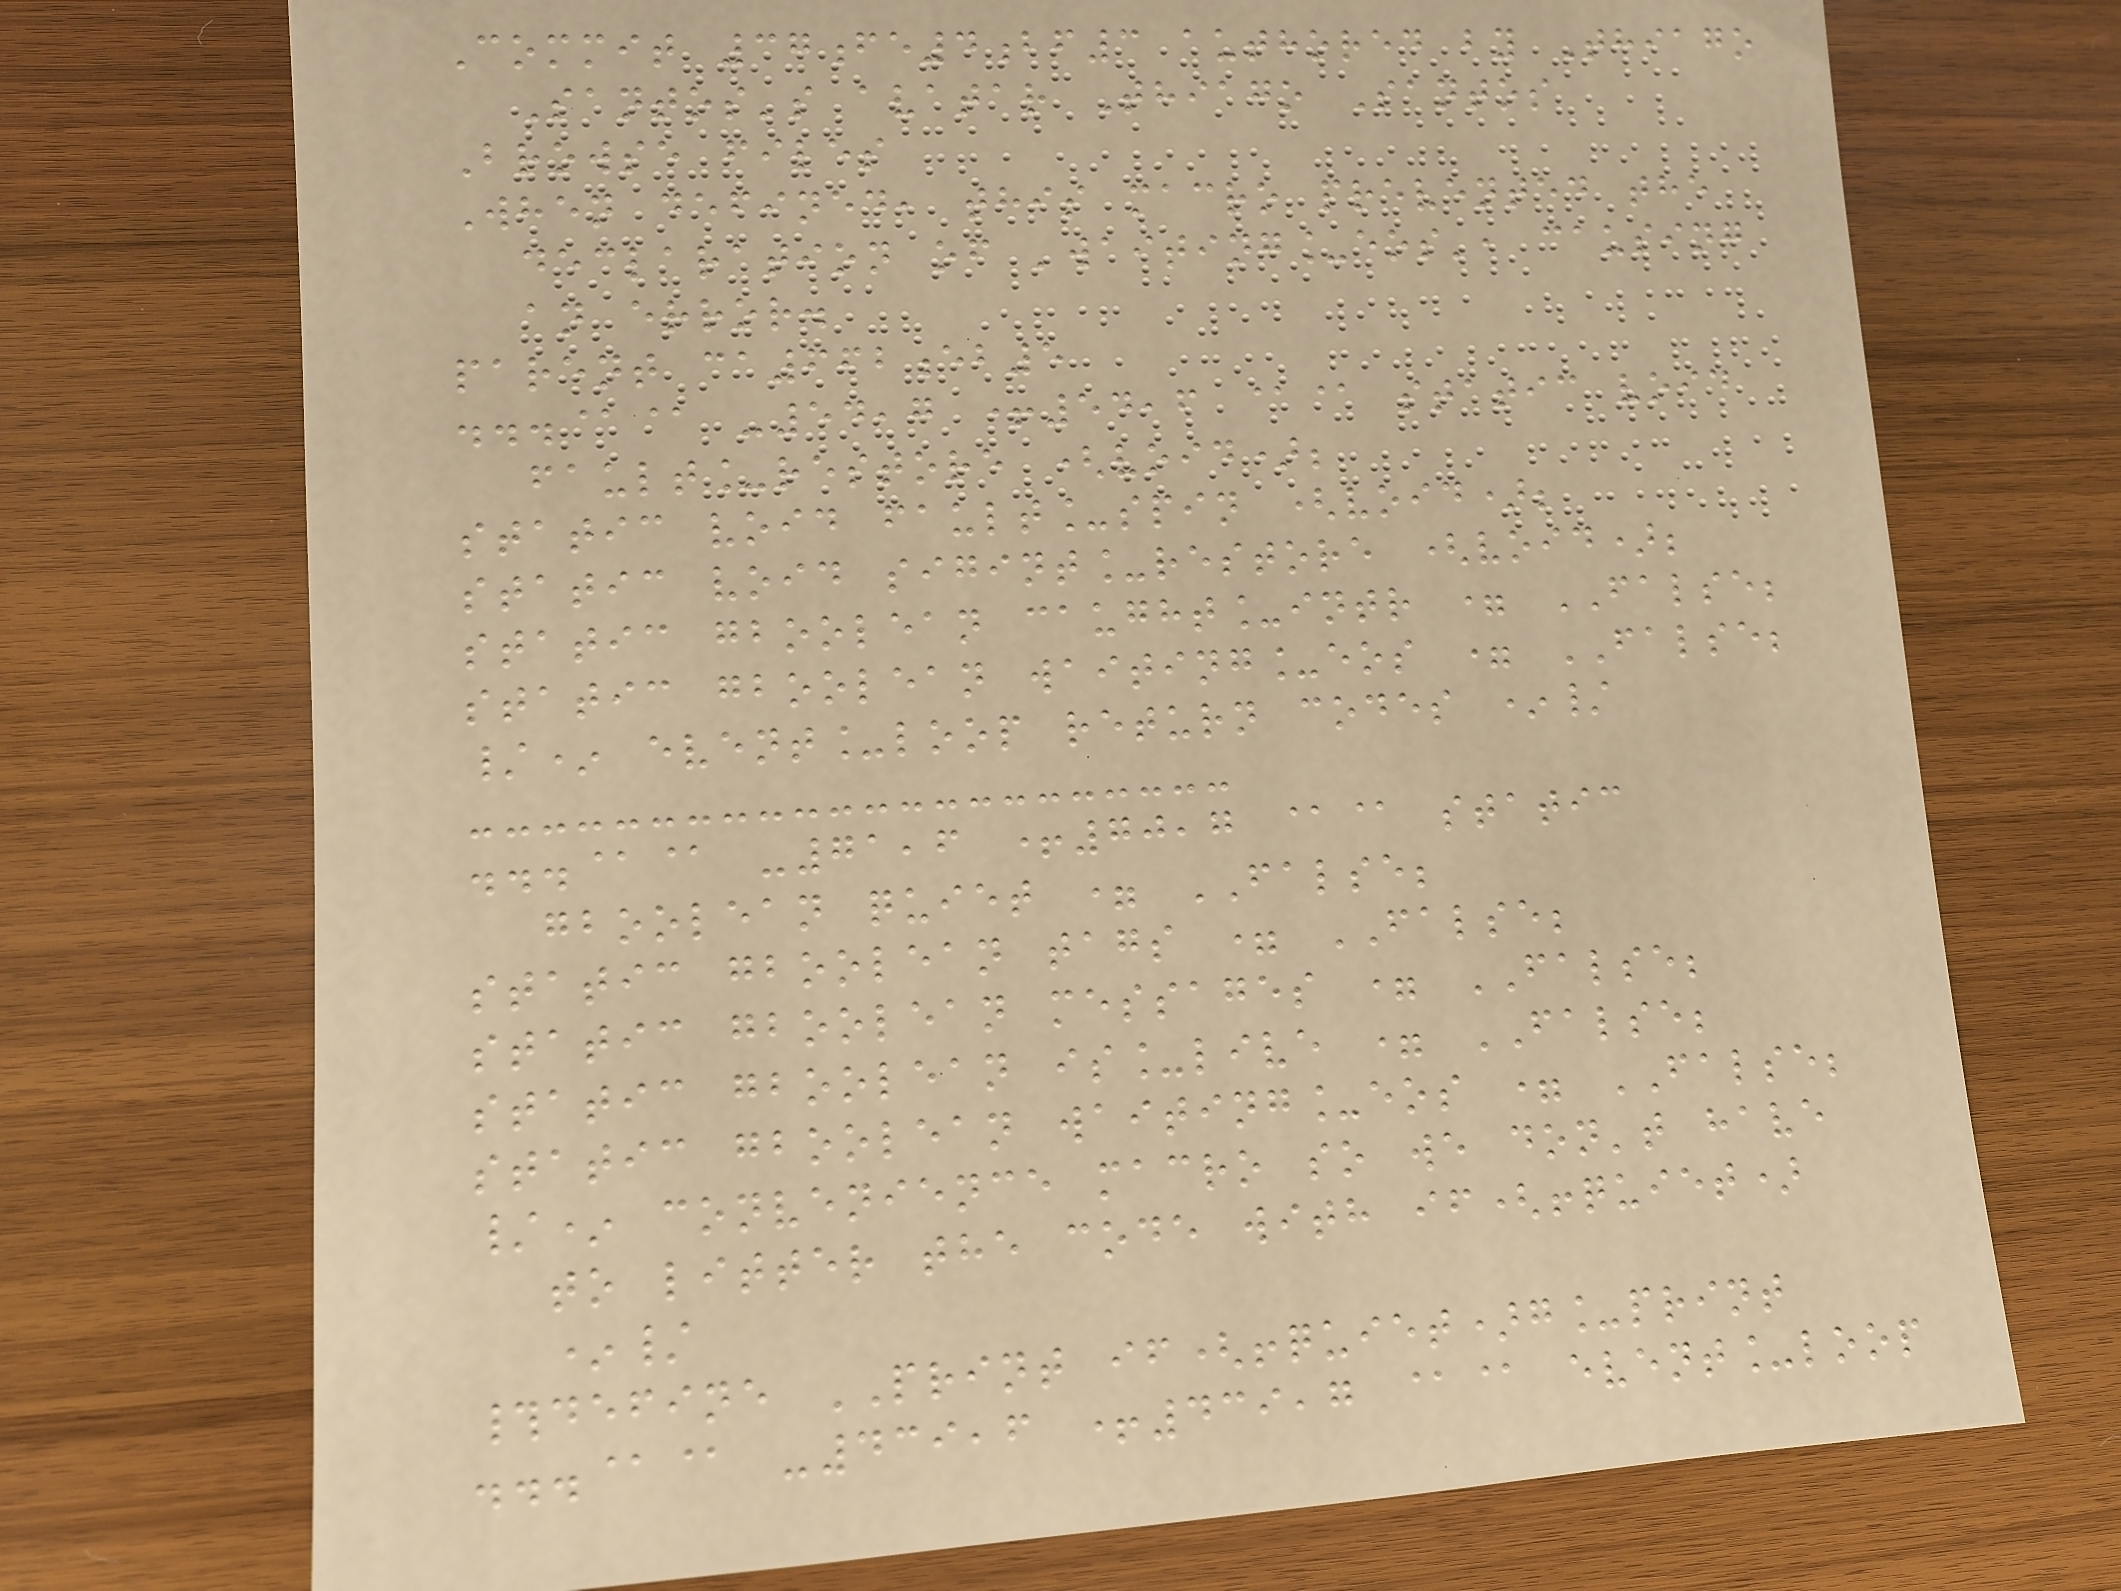Commit 37fe4bf3 authored by Thiago
Santos's avatar Thiago Santos
Browse files
When defined, this macro prevented the
declaration of 'waiting_eos', causing
an error.
parent ca662eb5
...@@ -54,7 +54,6 @@ static void
fault_restore (void);
static void fault_spin (void);
static void sigint_restore (void);
static gboolean caught_intr = FALSE;
static gboolean waiting_eos = FALSE;
/* event_loop return codes */
...@@ -71,6 +70,7 @@ static
gboolean quiet = FALSE;
static gboolean tags = FALSE;
static gboolean messages = FALSE;
static gboolean is_live = FALSE;
static gboolean waiting_eos = FALSE;
/* convenience macro so we don't have
to litter the code with if(!quiet)
*/
#define PRINT if(!quiet)g_print
...@@ -439,6 +439,7 @@ event_loop
